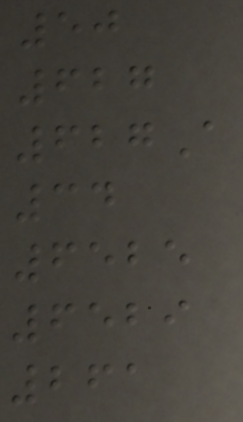50
627
627A
34
6525
6529
261
